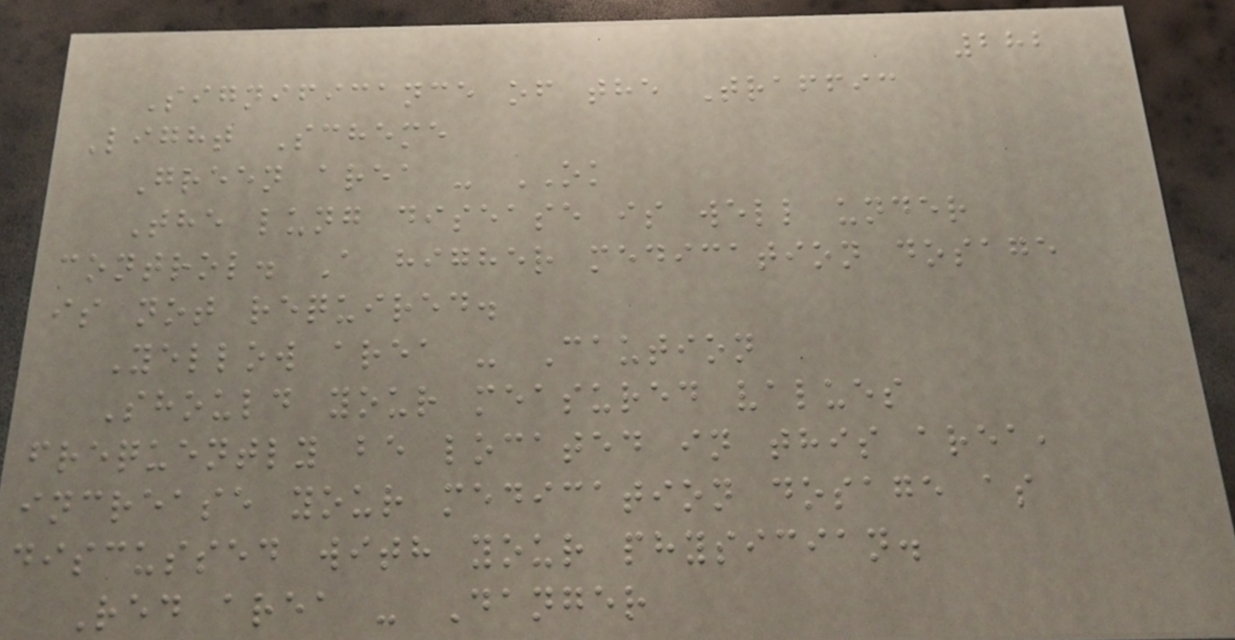282
Significance of the Traffic
Light Scheme
Green area - OK
The lung disease is well under
control. A higher medication dosage
is not required.
Yellow area - Caution
Should your measured values
frequently be located in this area,
increase your medication dosage as
discussed with your physician.
Red area - Danger
